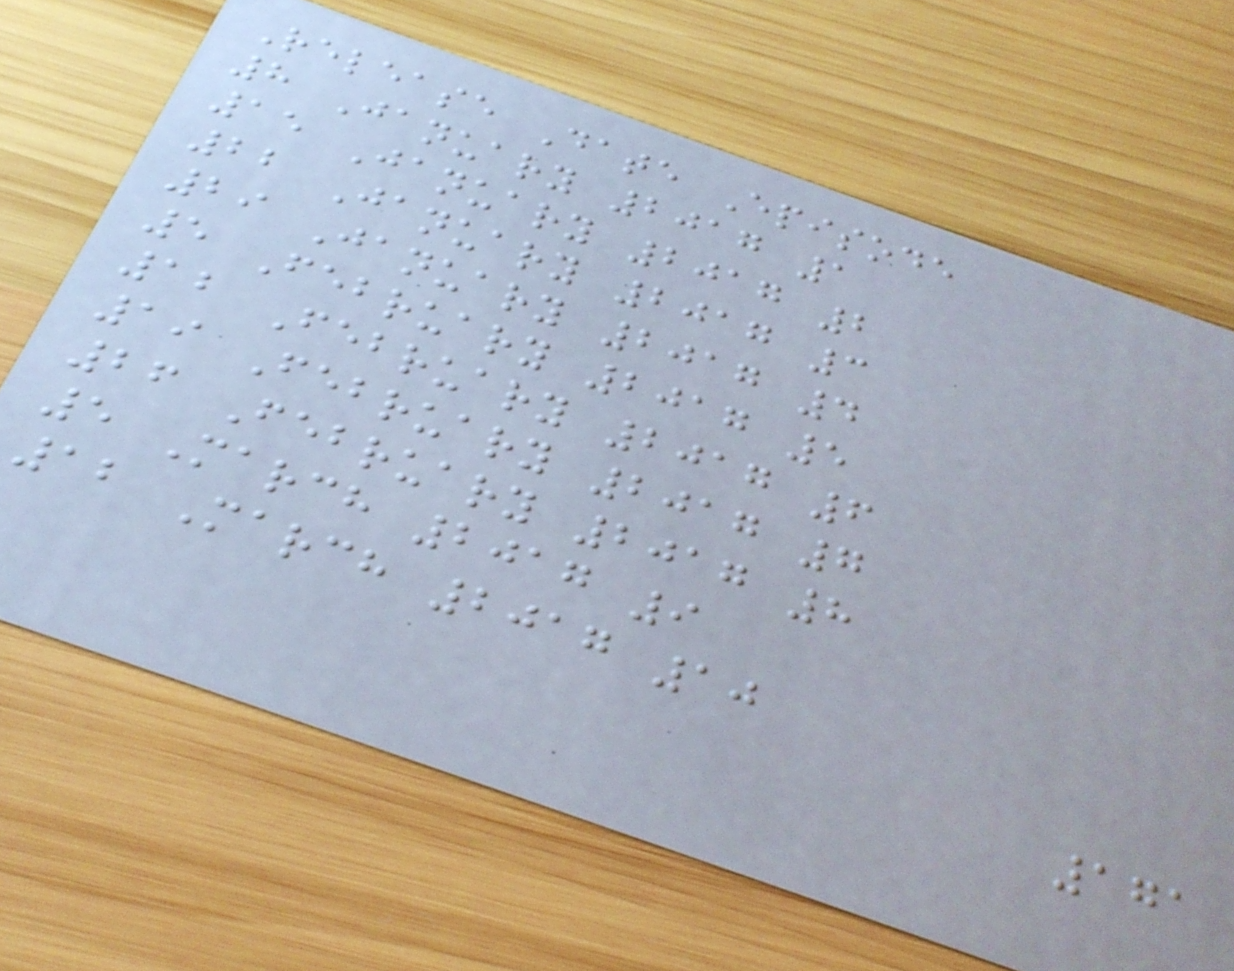Release Date Episode
8 January 2017 1
15 January 2017 2
22 January 2017 3
29 January 2017 4
5 February 2017 5
12 February 2017 6
19 February 2017 7
26 February 2017 8
5 March 2017 9
12 March 2017 10
171
